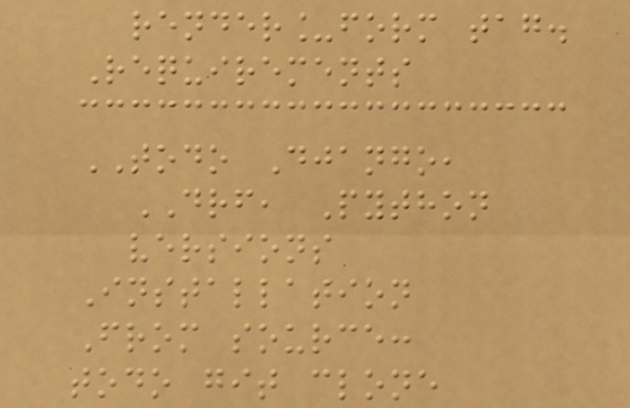render_form tag.
Requirements
TODO Django,
DRF, Python
versions
Installation
From source:
todo git clone
